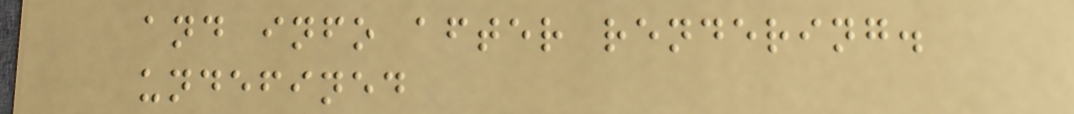and info after rendering.
undefined
